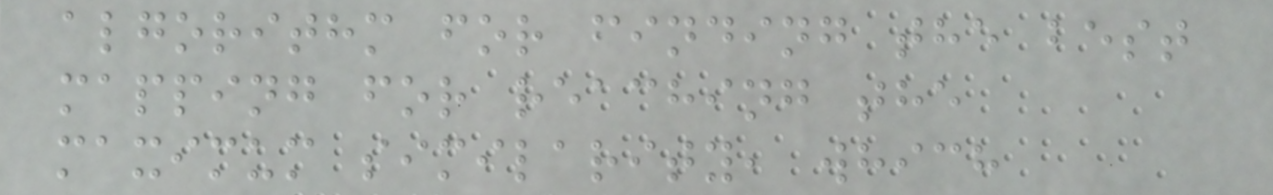algorithm for finding the best
mapping for reaching the
maximum similarity, which
